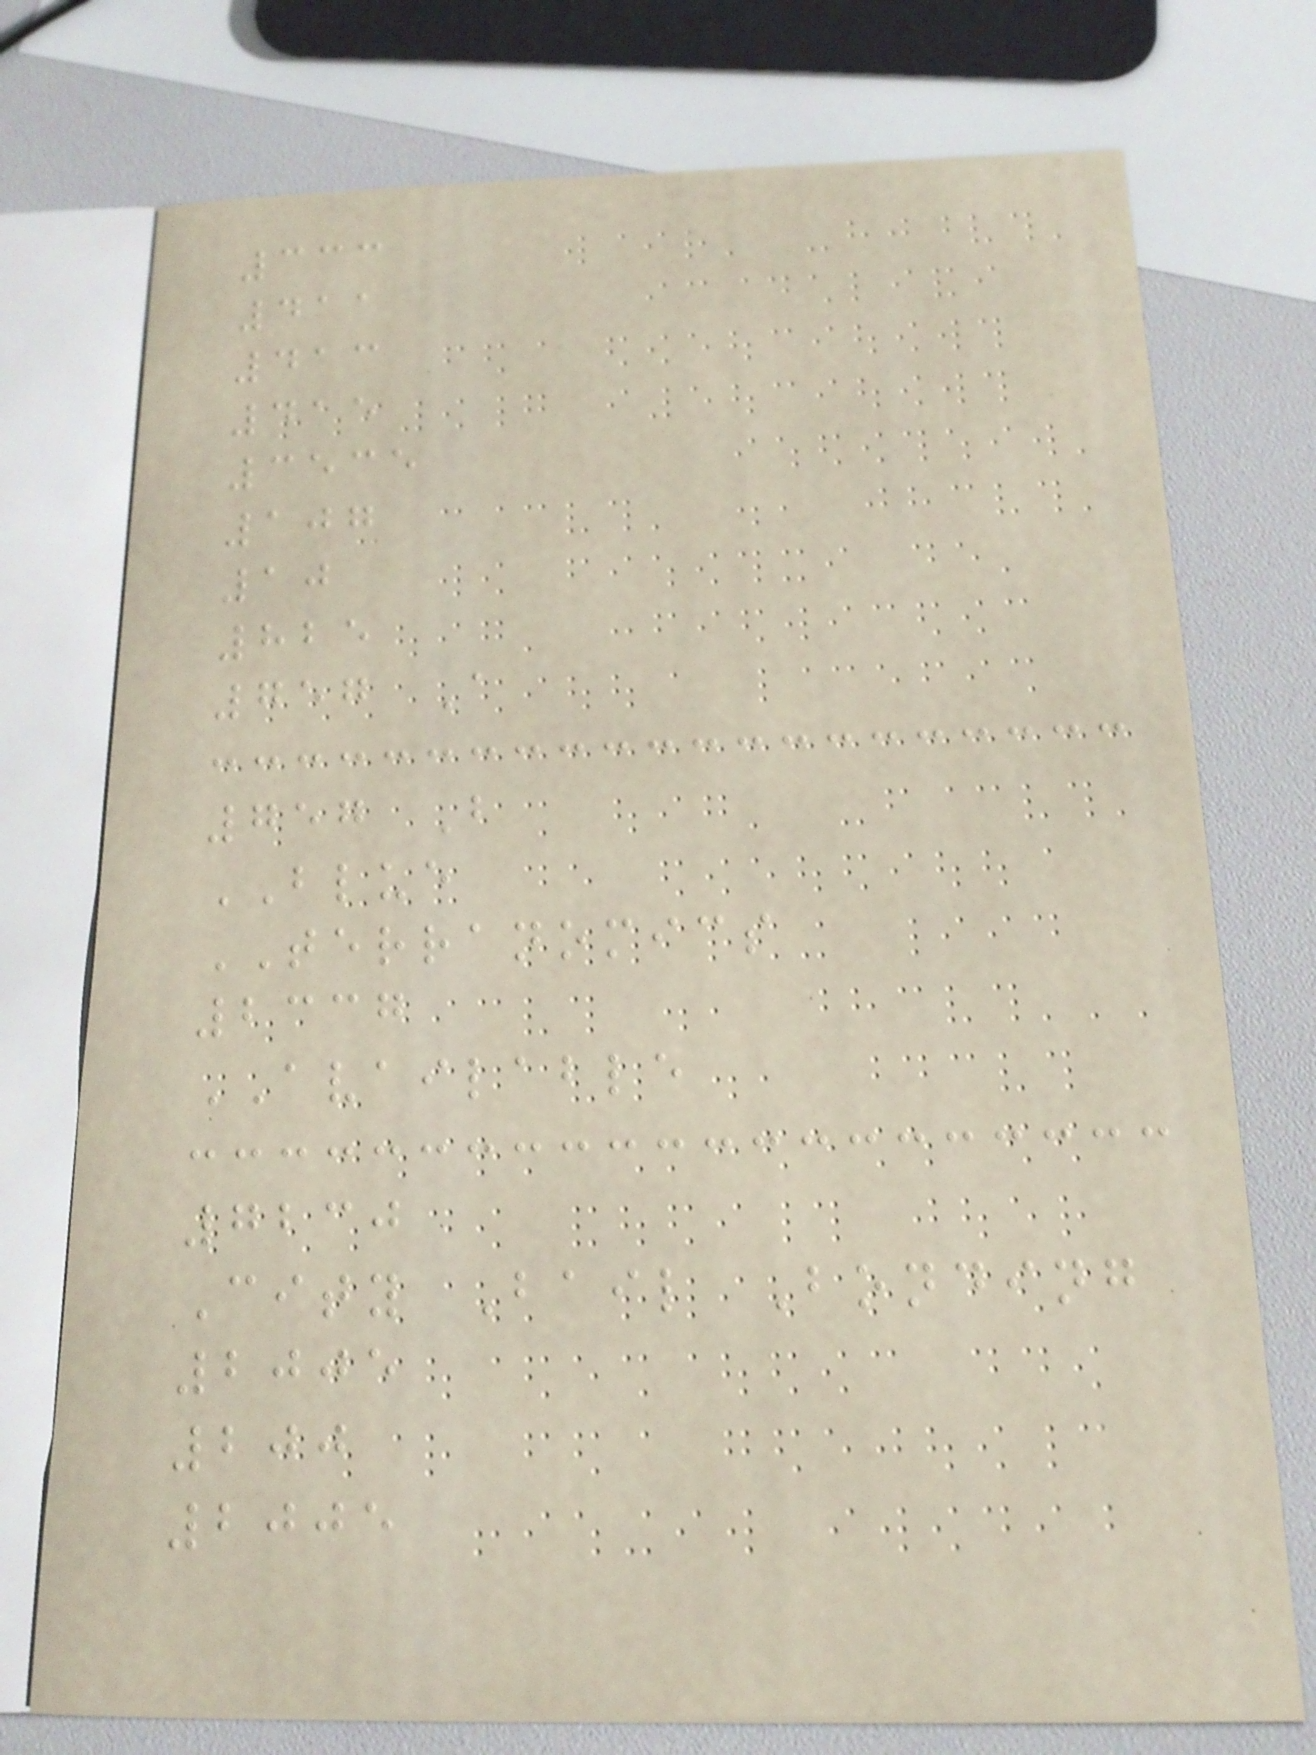333
411
413
415
3535
107
10
825
757 A
757 B
BLUE
TERRANOMICS
2337
AVAILABLE
7230
City Bail Bonding
2005
200
2005
